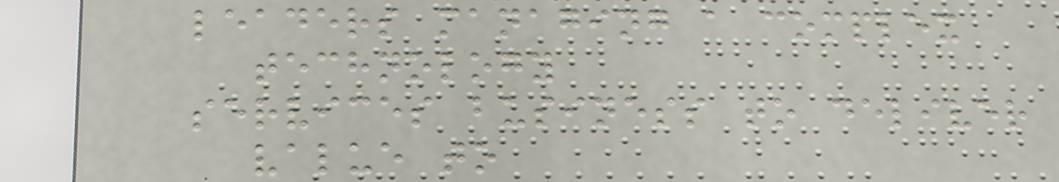leaders managing a complex
technology
services business to deliver
value to
